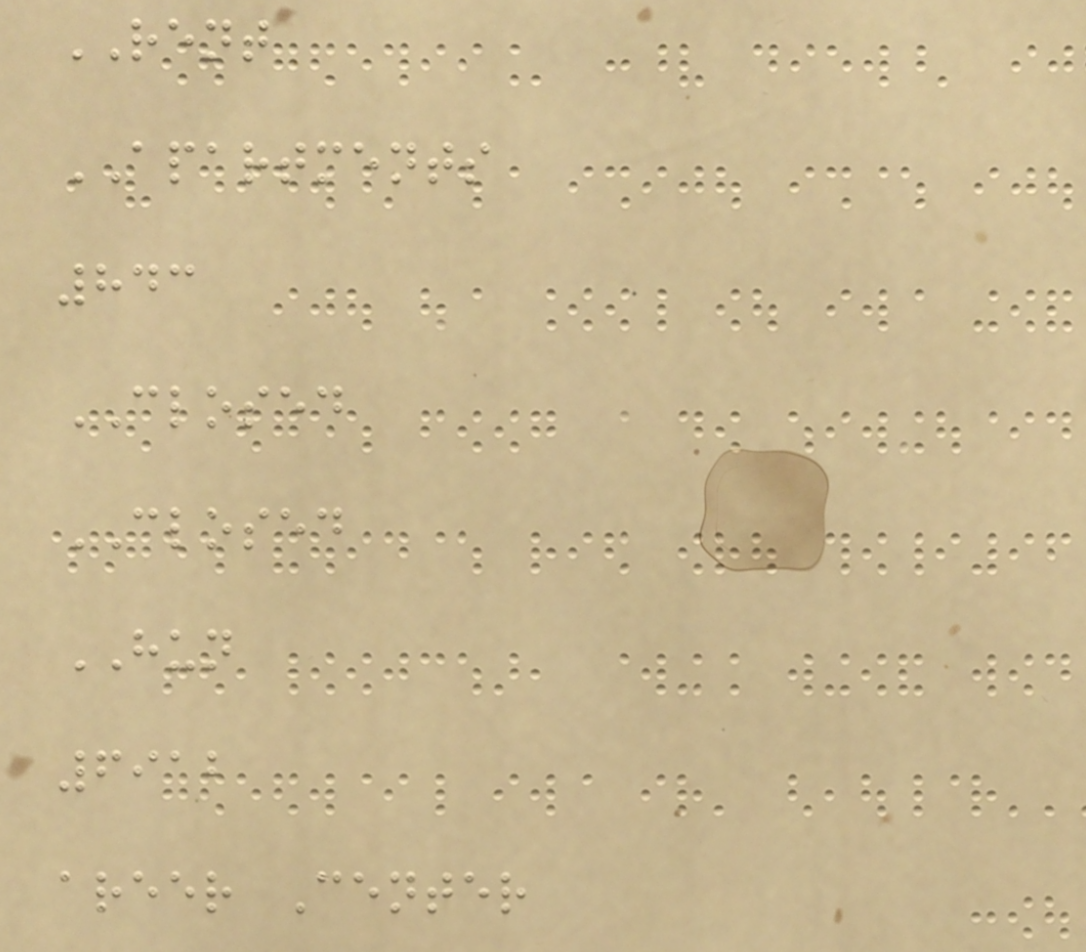RENT
APARTMENTS
843
CLOSED
CLOSED
HUN
6912
areer Center
